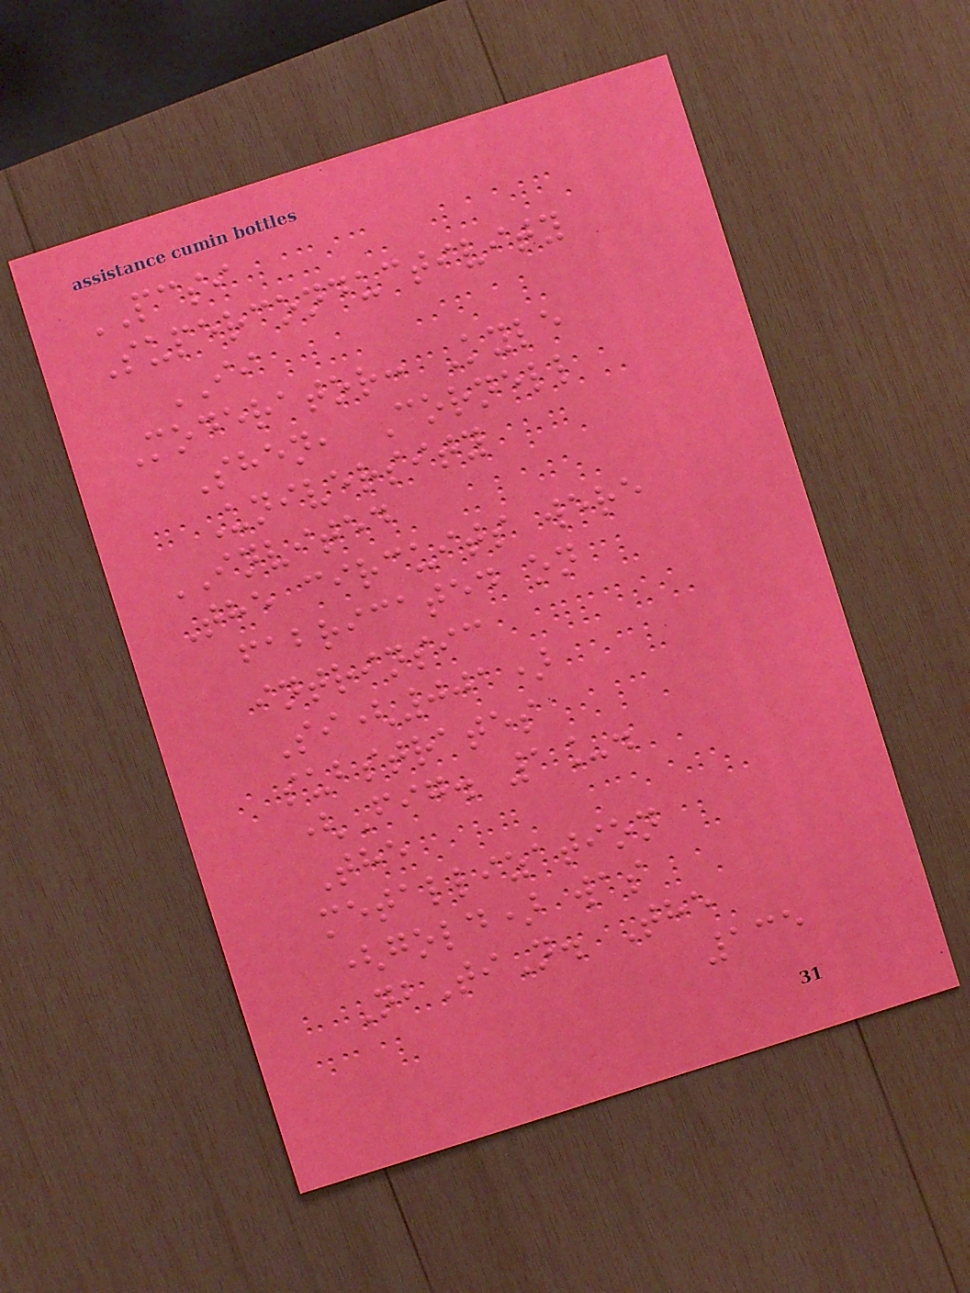PCSI
Superconductivity
II
Moderator: Kyle
Shen, Cornell
University
INVITED
The circuits were
fabricated on
intrinsic
Si(001)
substrates
(Fig. 1_.
The
metallization
(gold) was
NbTiN. The
135
